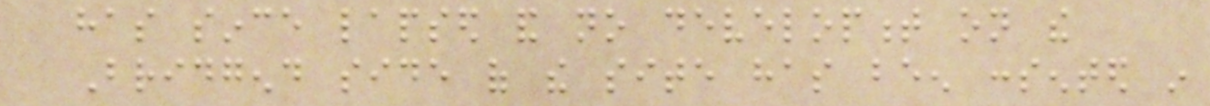has since lapsed and no development on the
Bridgend side of the site has been consented in
